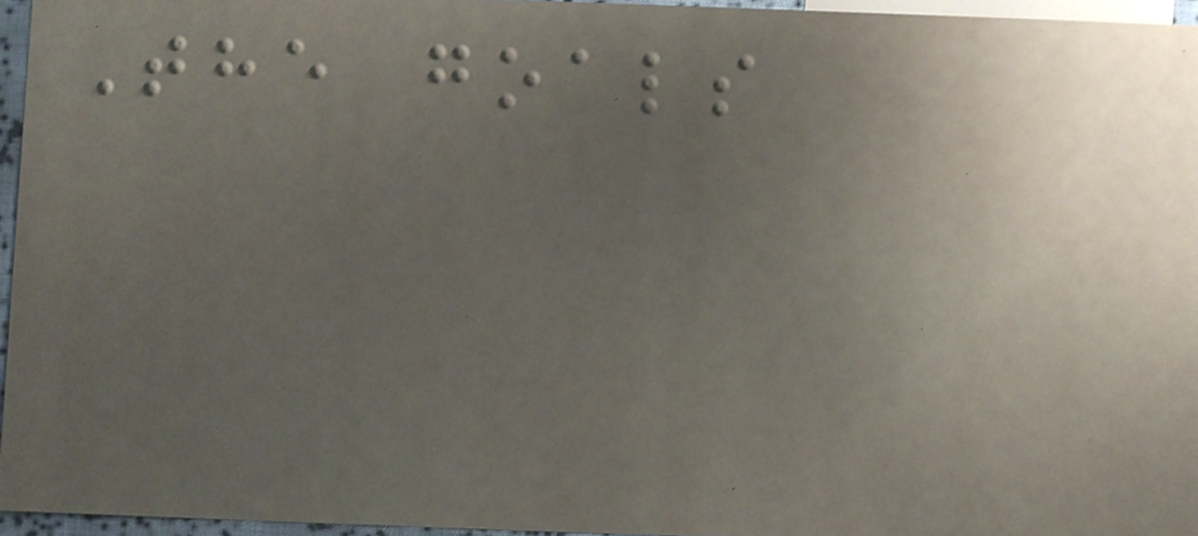The goals
